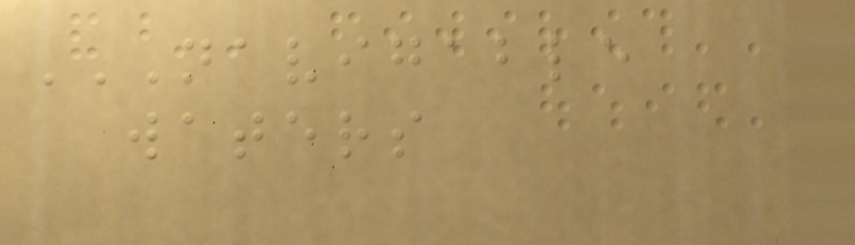NAVIGABLE
WATERS
